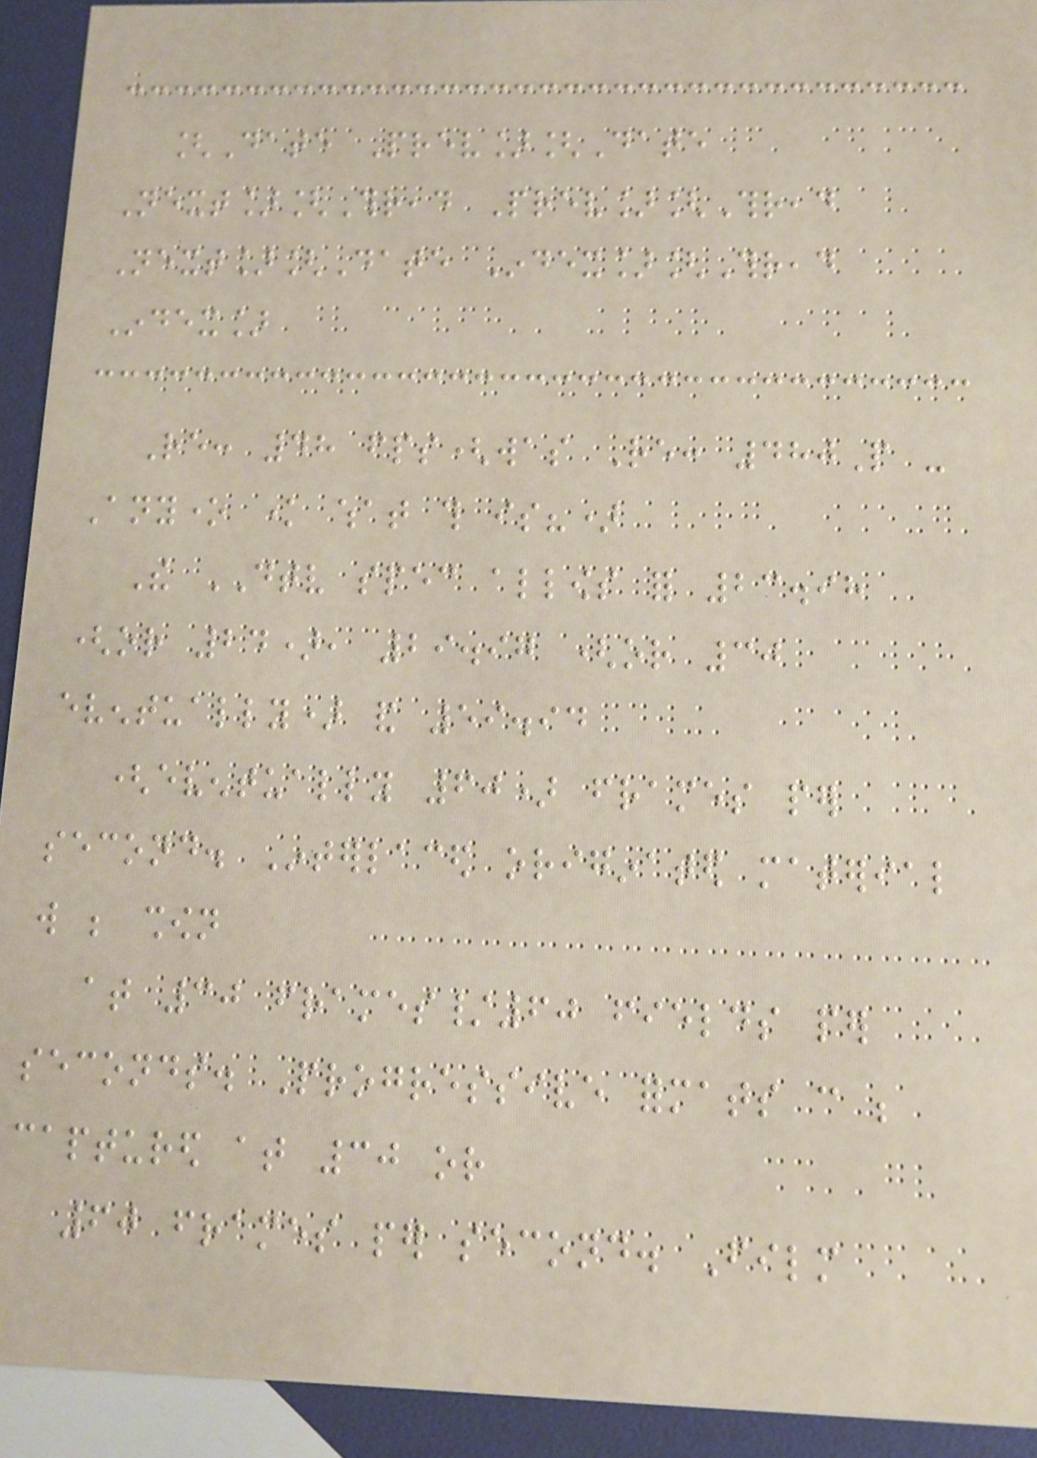[Date Prev][Date
Next][Thread Prev][Thread
Next][Date Index][Thread
Index]
Re: 48 fps(was Re: 480P -
Anyone know what this is?)
The DTV spec allows for 23.98
(or 24), 29.97 (or 30
eventually) and 59.94
(eventually 60) frames per
second. Interlaced originated material
will be shown
at 30 frames/60 fields per
seconds. Progressive formats can be
captured at 30 or
60 frames per second. Film
